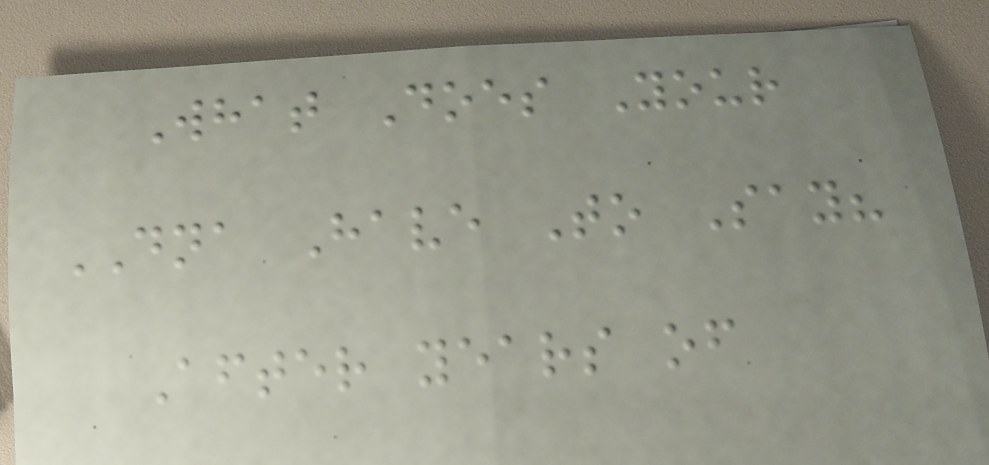What Does Your
DNA Have To Say?
After years of
